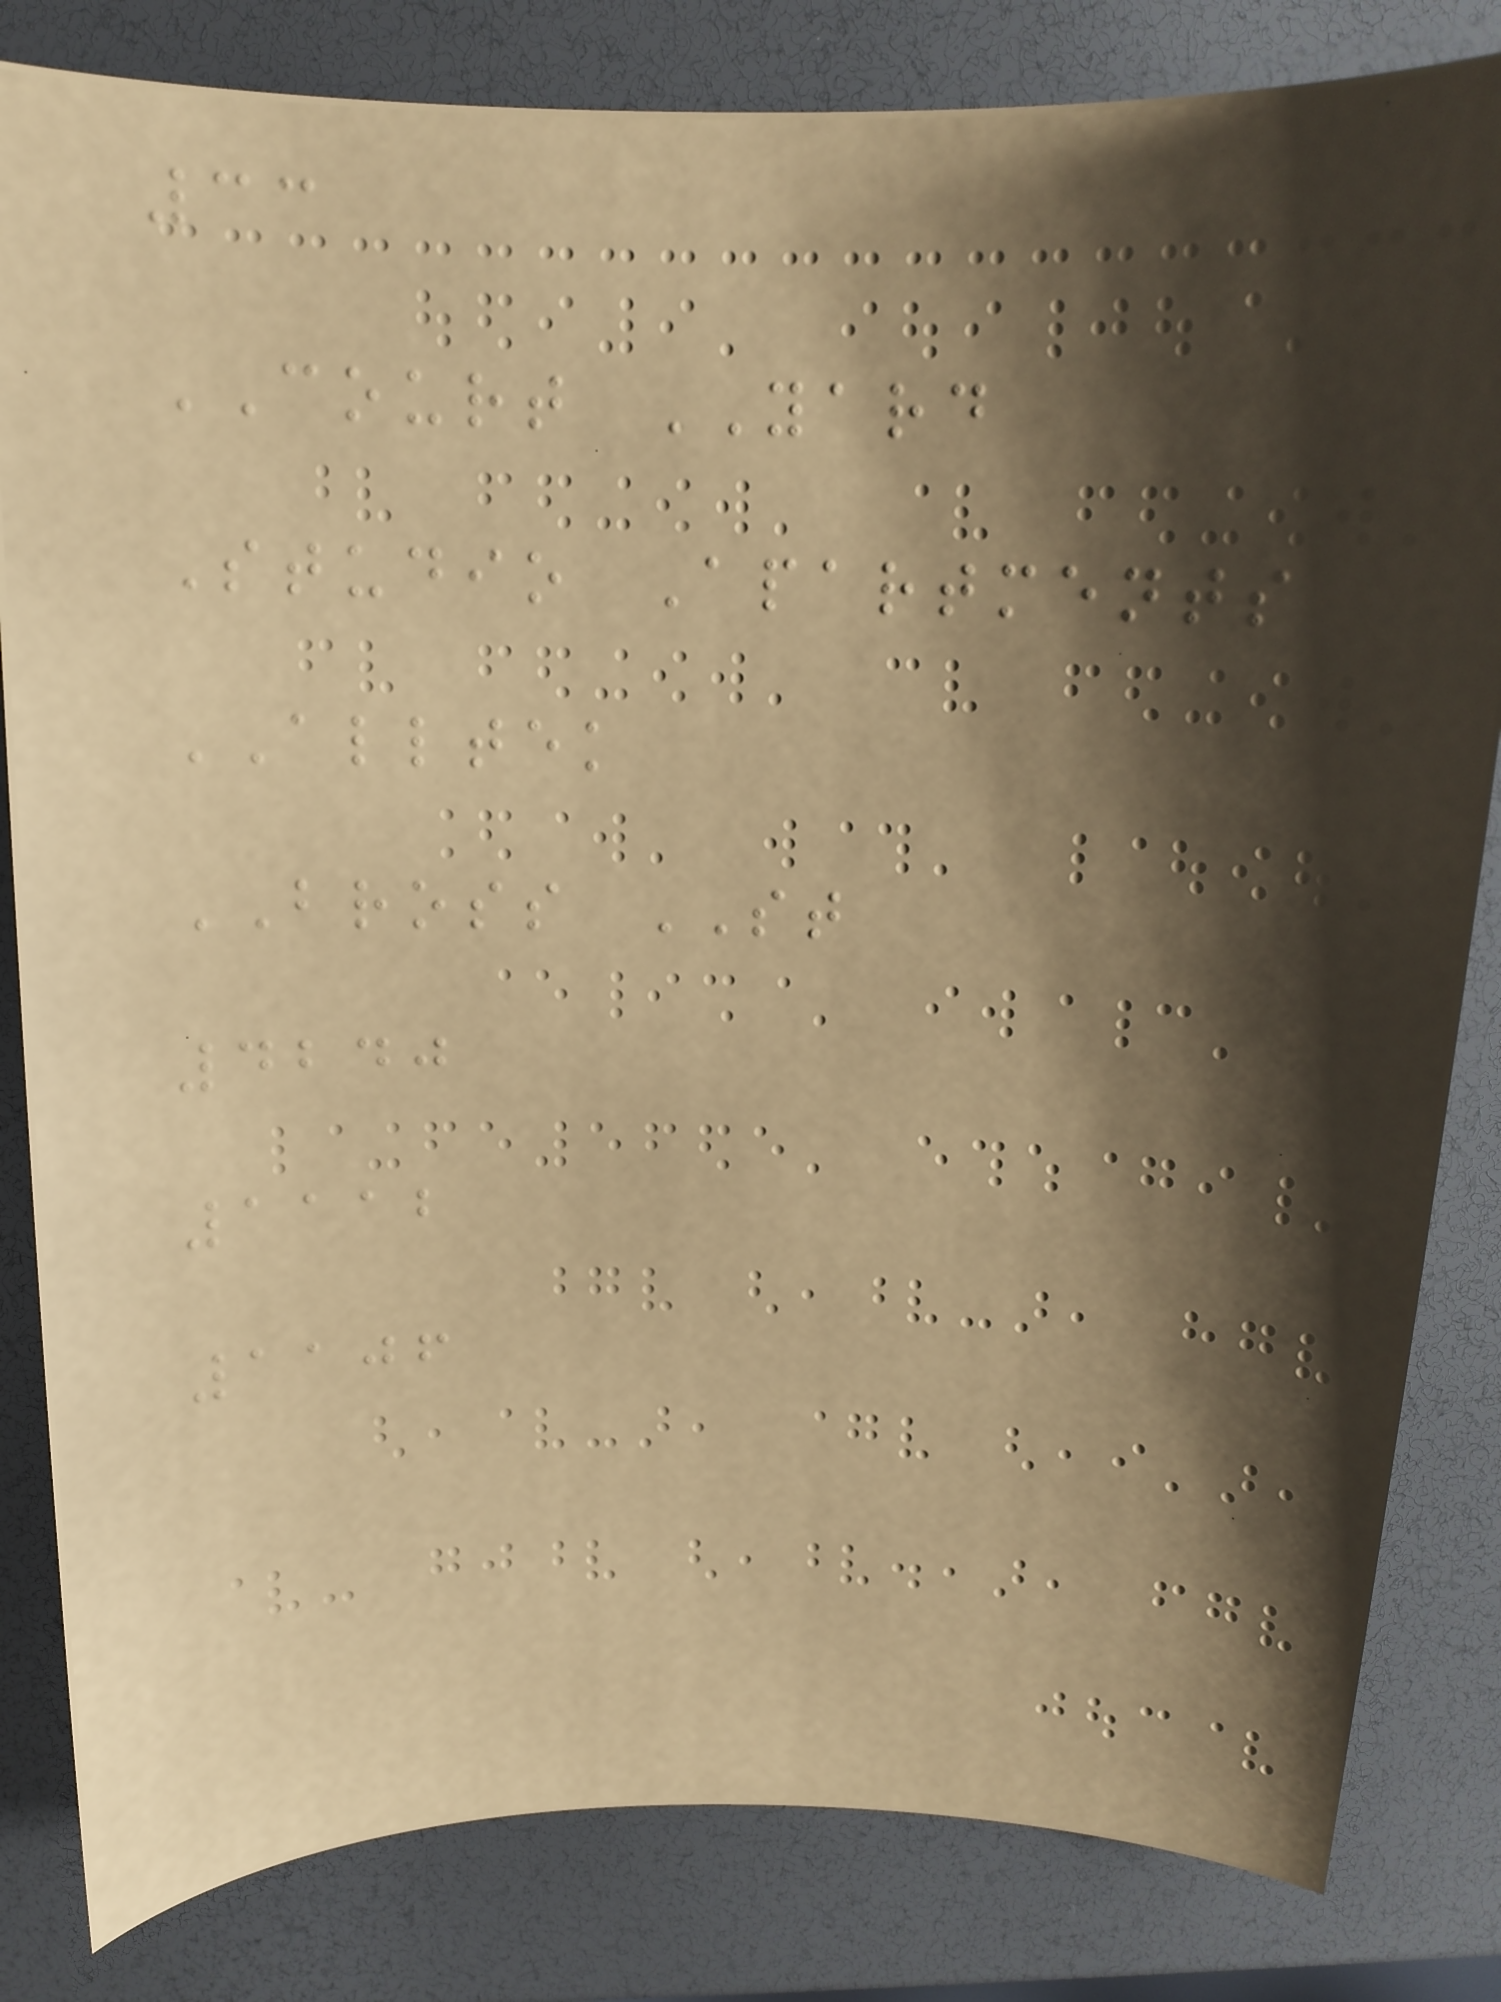33
COURT YARD
Studio Apartments
ALLTEK
BROSS ST
4240
1112
1106
